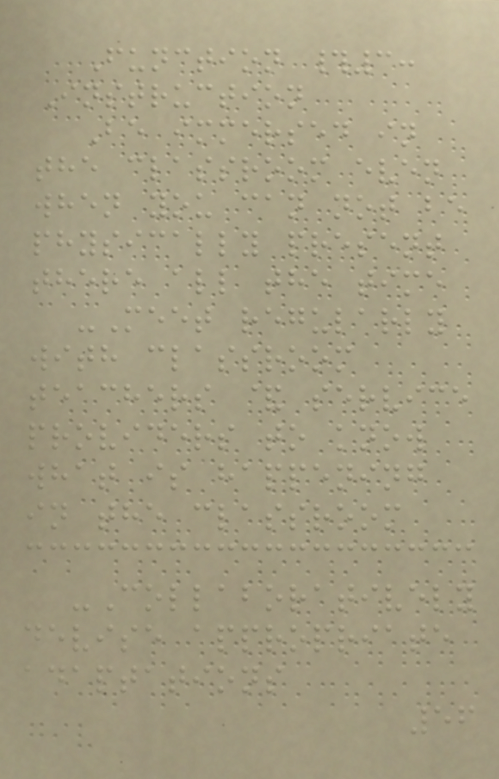Function #3:
Instruction
Be immersed in
the classroom even
when you can not be
physically present
there all the time
-Meet regularly
with classroom
teachers & service
providers to know
what is happening
in the classroom
-Collaboratively
devise appropriate
adaptations
56
